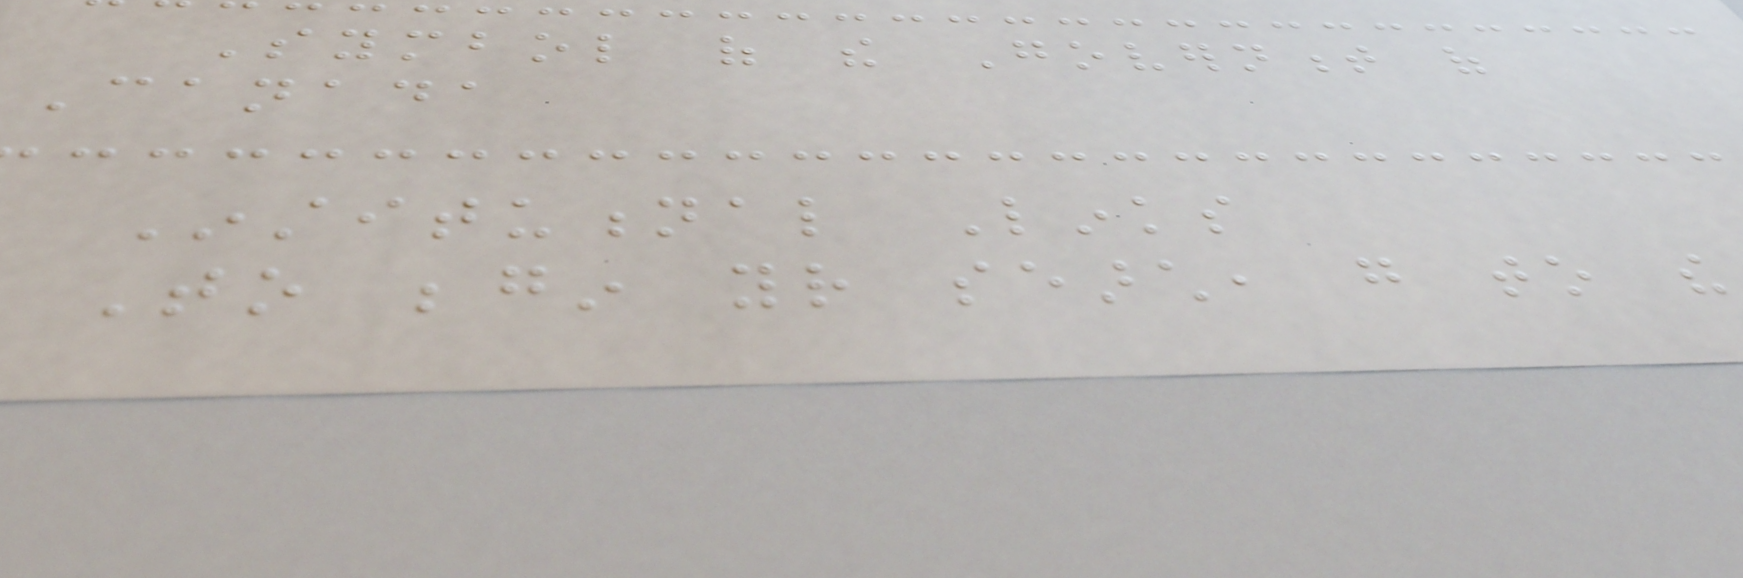Symbol of the Government of
Canada
Institutional Links
To begin your search, go to the
